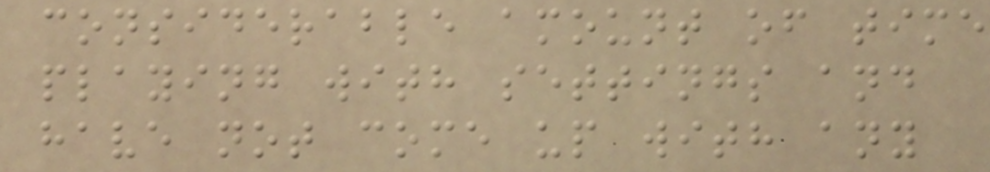considerable amount of time
playing with settings and
have not come up with any
